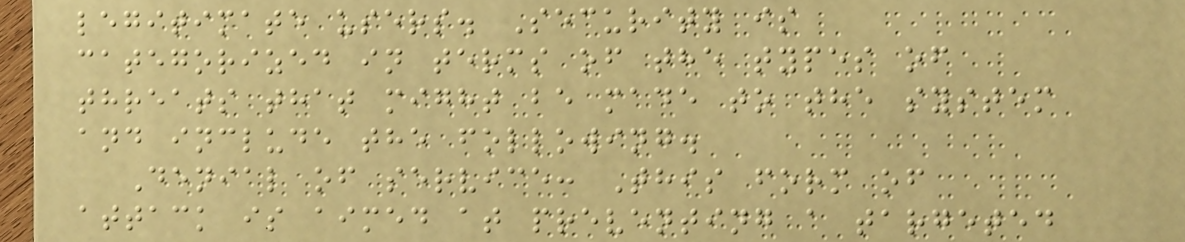legitimate users. Security is
categorized in terms of the types of
threats that might be made to the system
and include the following.
Denial of service: This form of
attack is aimed at preventing a targeted
